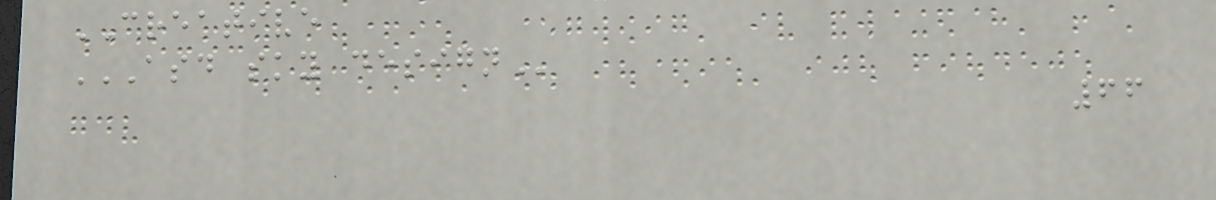CREATIVE
ASD SKY DESIGN
66
